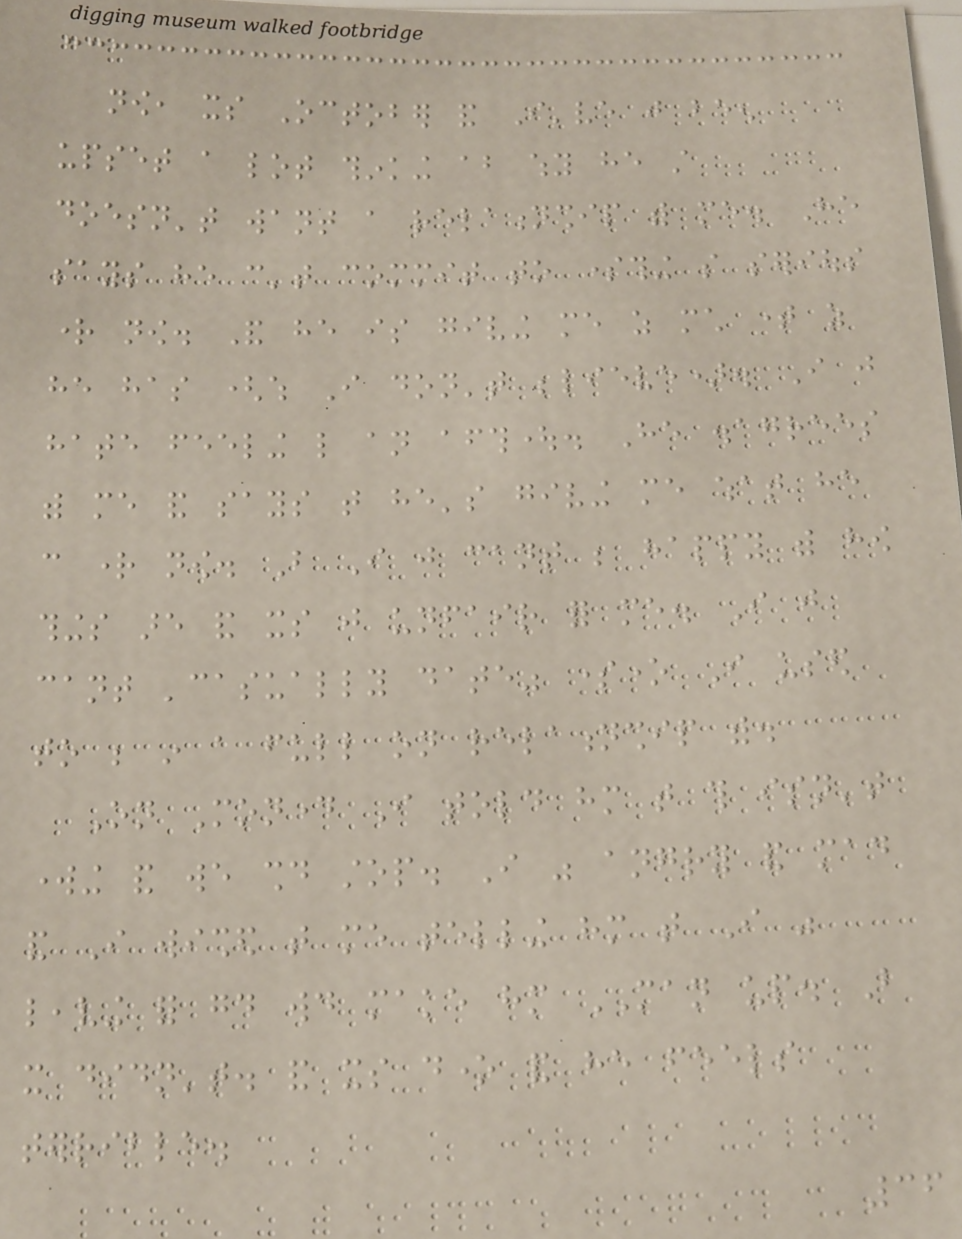now, its October and I've just been
upset a lot thinking about why he still
doesn't want a relationship with me. He
says he can't commit to something so serious
right now. And he is giving me as much time as
he has (which I don't believe). I just
hate feeling like an afterthought. He disagrees
with me and says that he's giving me what he
can right now. But I just cant be happy with how
things are and its just unfair for me. I just
cant 'casually date" someone I used
to be in a full on relationship with.
On Monday I told him that this isn't
working and we should stop. I was angry and mad
and I wished that me telling him that I was
leaving for good would make him MAN up. But
it didn't. and its done and he feels
terrible.
36
